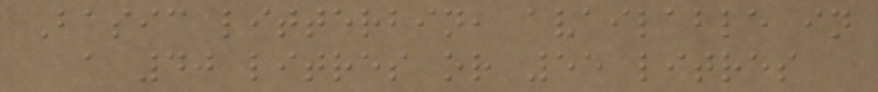Basic litterbin, available in
a 40 litres or 55 litres
